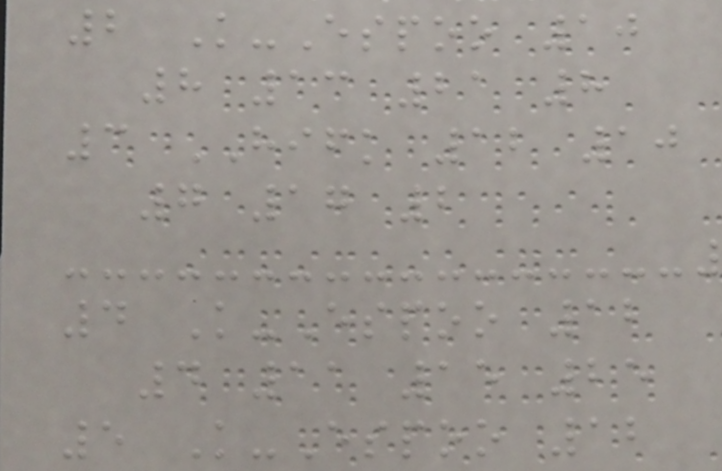2 K-Espoo 10
8 13 21 8
3 HIFK 12 10
7 17 2
4 K-Espoo 12
4 11 15 25
5 K-Espoo 12
